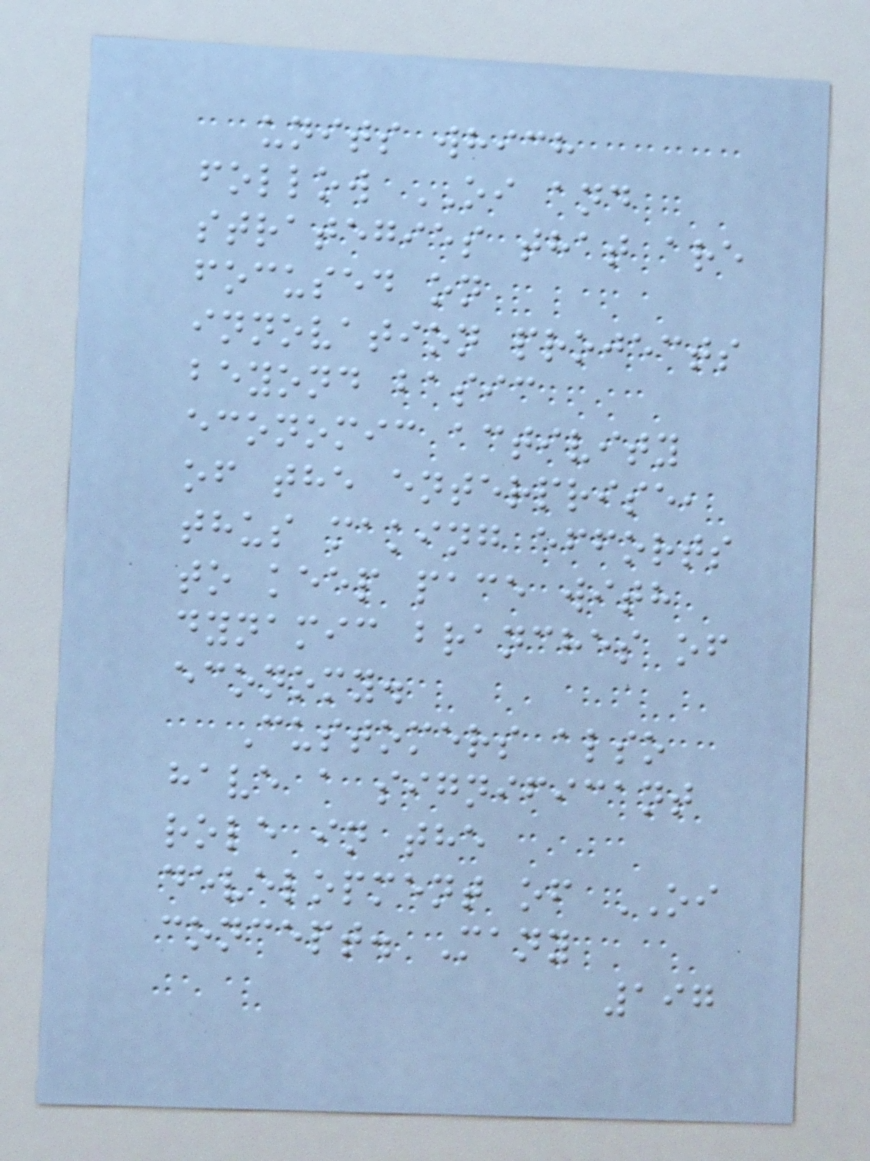units which
follow OI and
strategies that are
focused on
innovation projects
beyond basic
economic activity
of the enterprise,
thus making efforts
to keep pace with
dynamic branches of
economy.
Customers also
have a significant
role in the
development of OI
concept. Many
197
